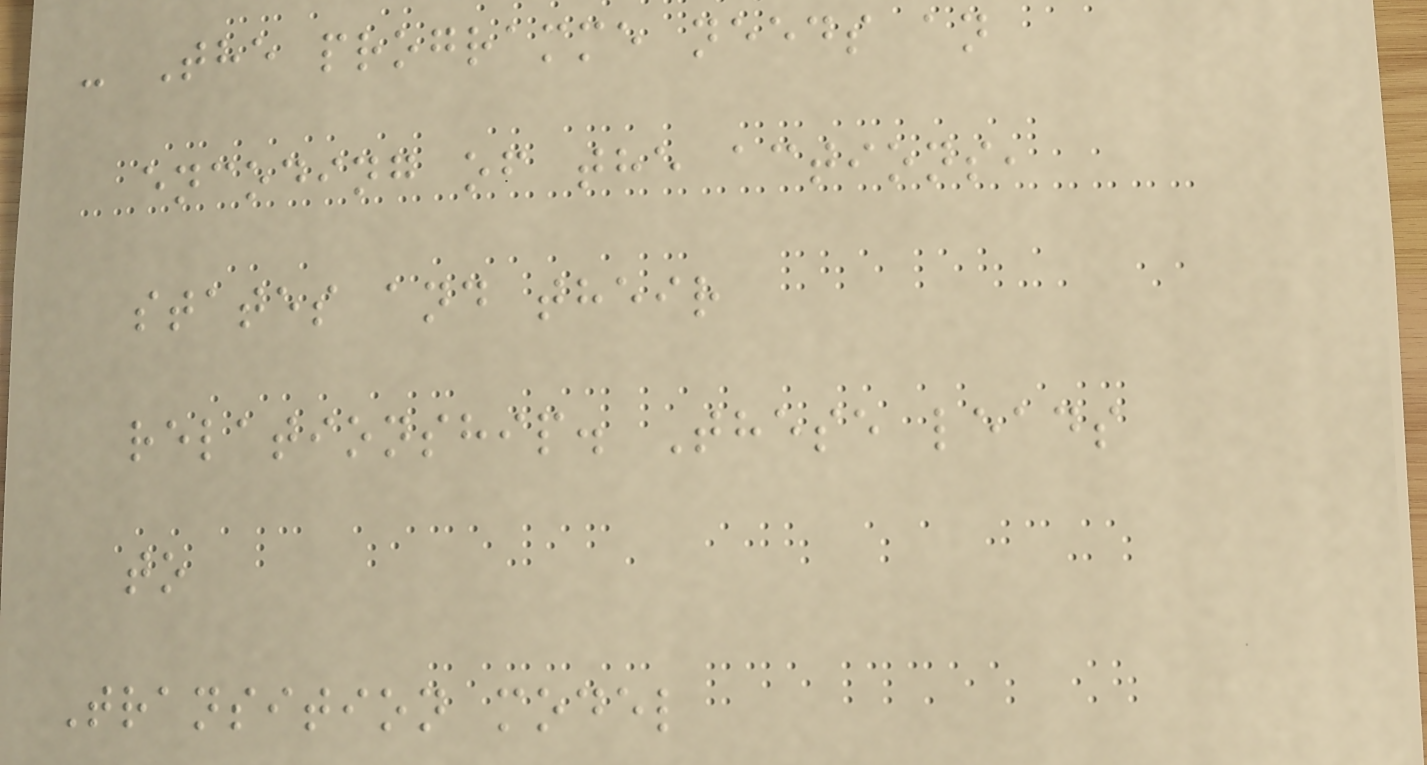- The programme needs an
encoding of the actions,
states and their
relationship. These leads
to
Transition model
